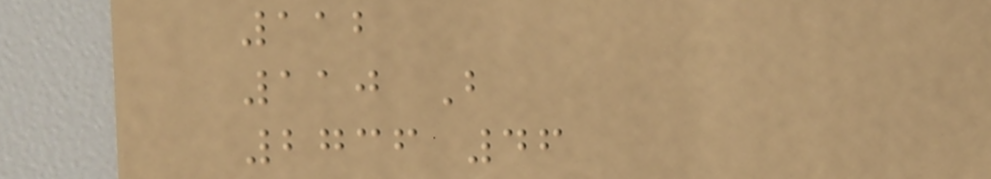112
110 B
2736 46
